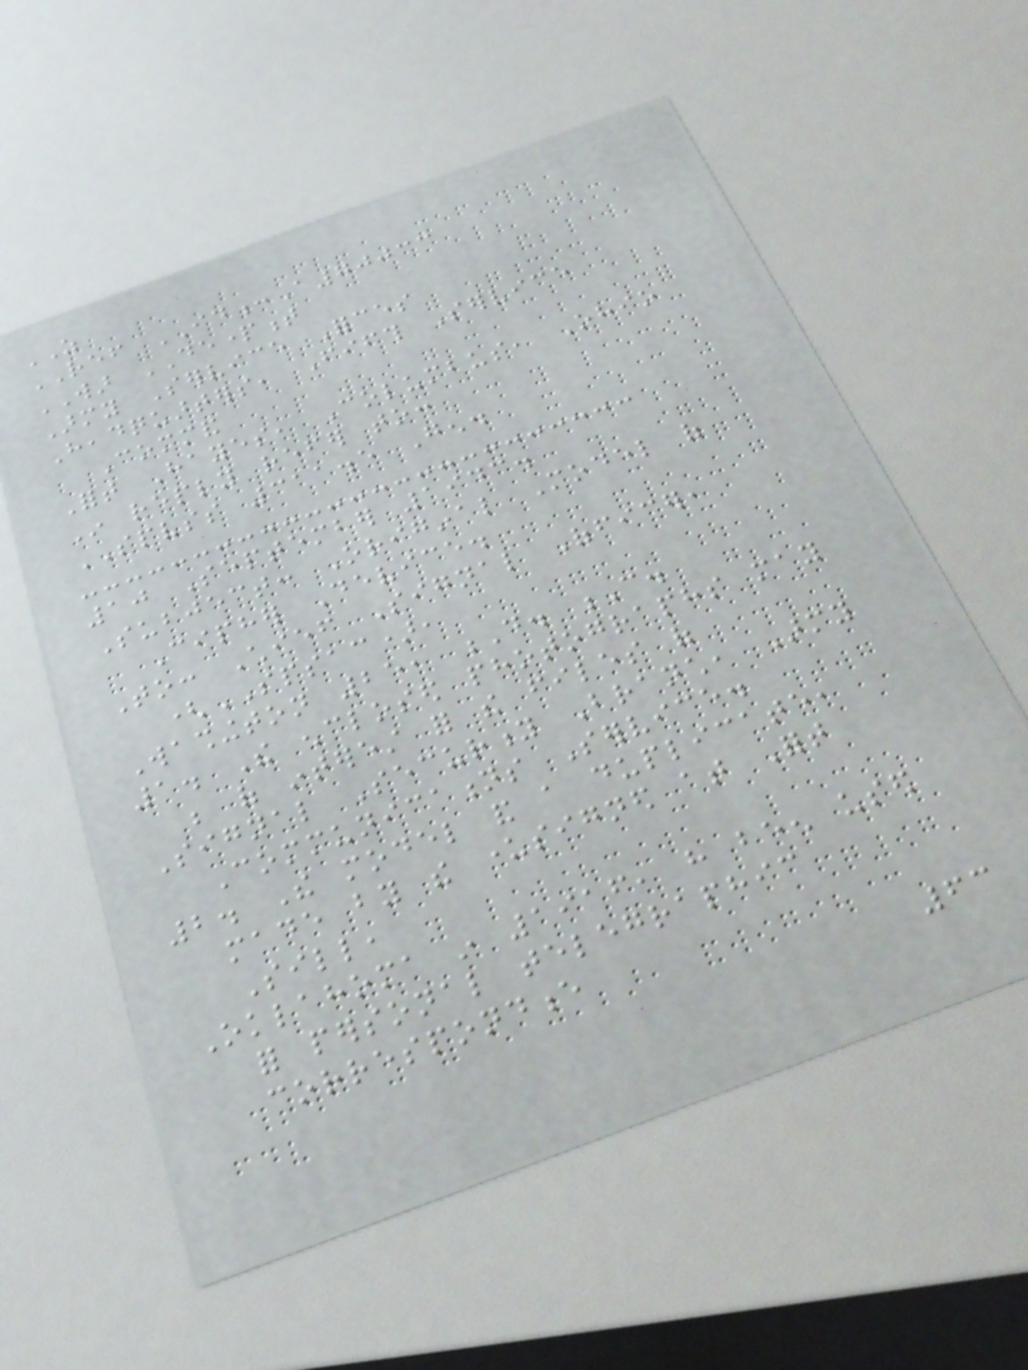AS
REF ID:A70033
WAR DEPARTMENT
Army Service Forces
Headquarters, Fifth Service
Command
Fort Hayes, Columbus, Ohio
In reply refer to:
SPVSS 311.5 Gen.
10 September 1943.
Subject: Original Model of
Cipher Device.
To: Chief Signal Officer,
(SPSAC),
Washington 25, D. C.
1. The enclosed photographs may
be of interest for the files of
Signal Security Branch, Army
Communications Service.
2. The model and a duplicate,
made by the undersigned at Fort
Sill,
Oklahoma in 1916, have been used
for personal telegraphic
correspondence
63
